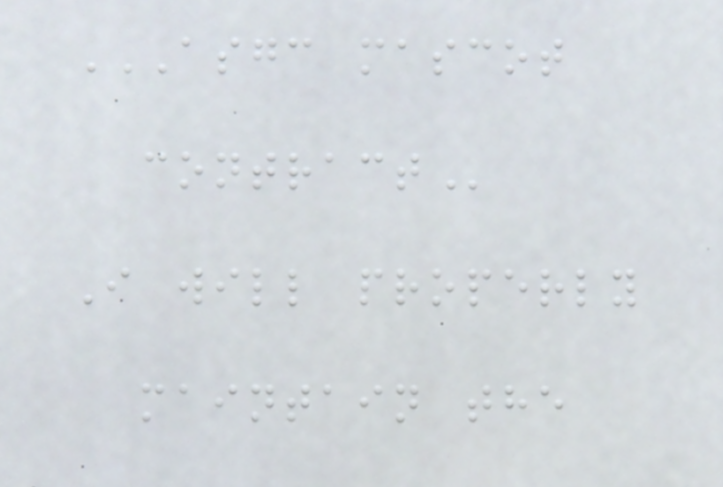ASGC MASCOT
CONTRACT
I will properly
maintain the
